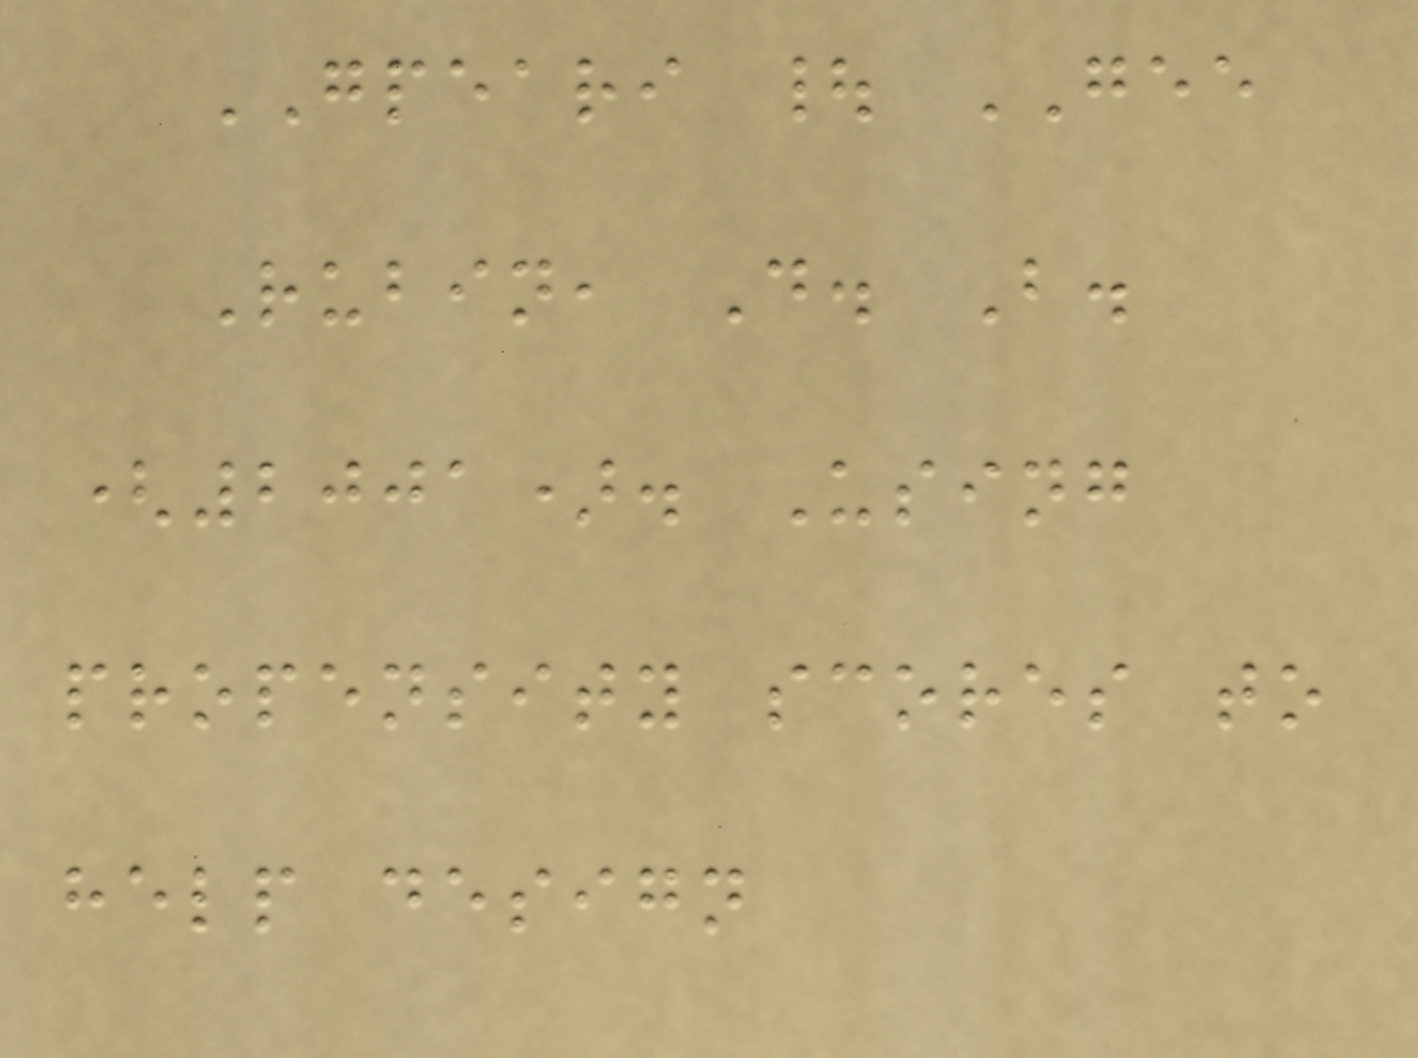GPEARI | GEE
Rubin, D. B.
(2001). Using
propensity scores to
help design
